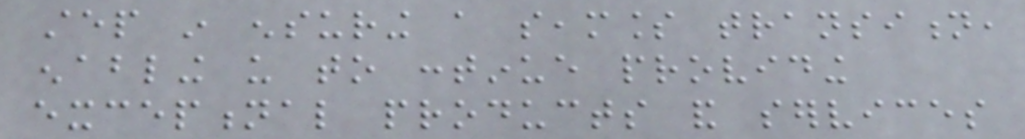step in ensuring a seamless transition,
enabling us to continue providing
exceptional products and services
